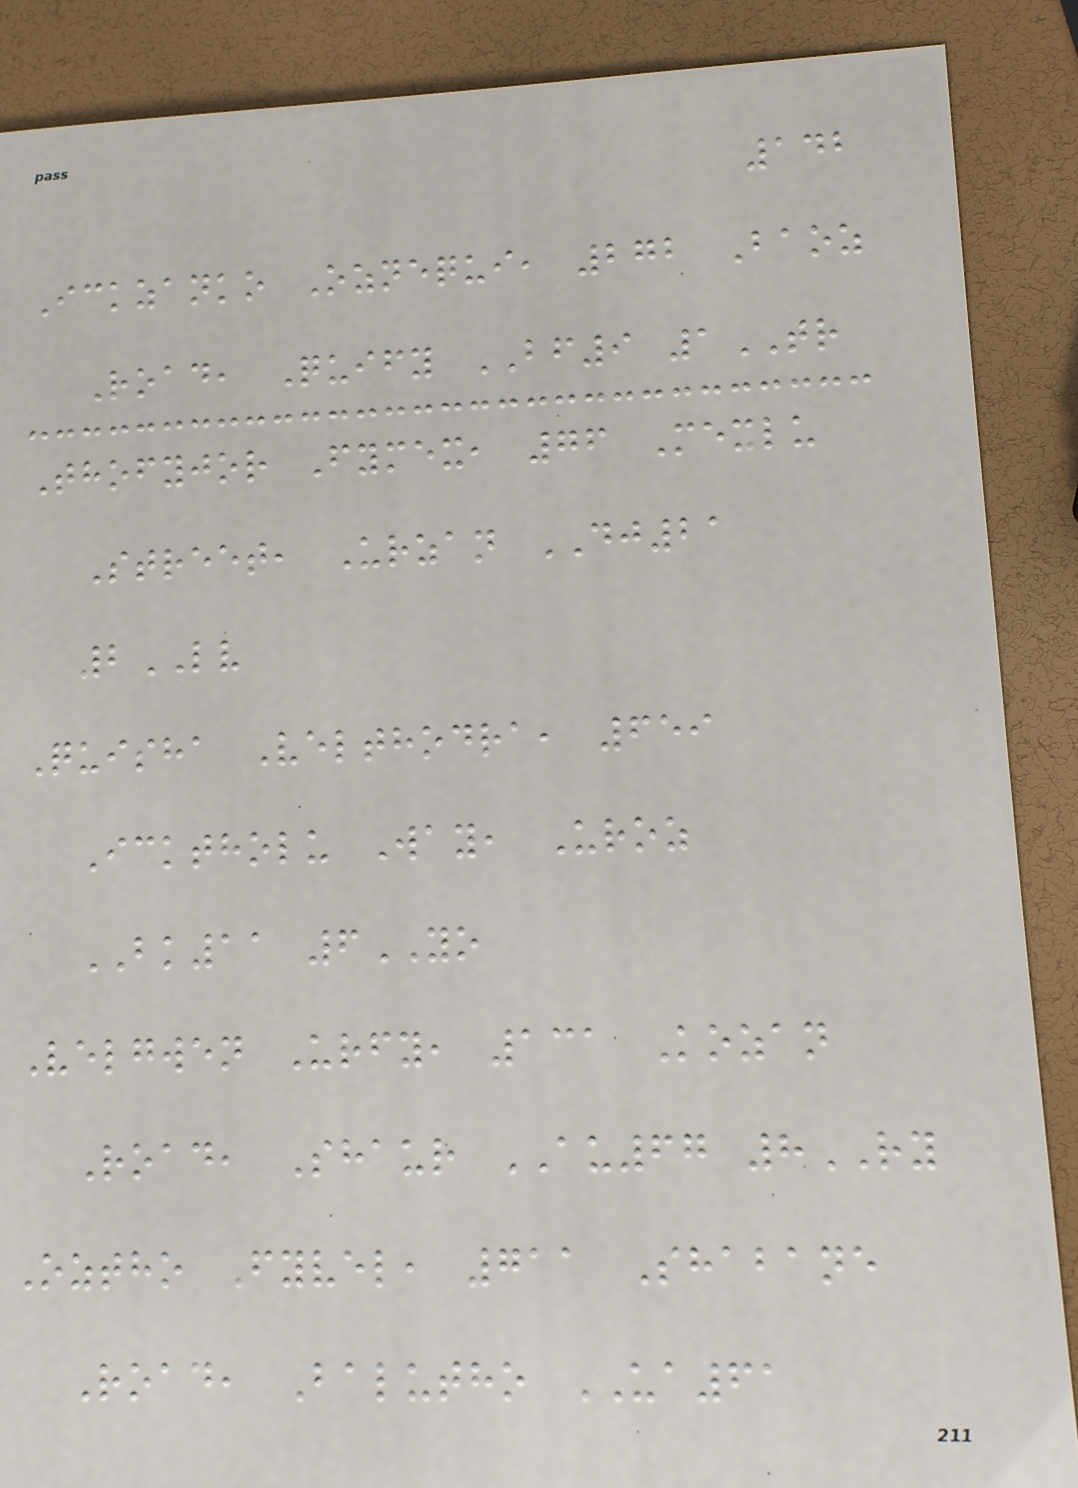142
Ickzanko Oznequi, 272 Baoz
Road, Quify BF9 1TR
Thofyjor Fymex, 76 Mexlu
Street, Urzan DJ21
2LV
Quisha Velthodra, 659
Icktholu Way, Uroz
BK11 6YO
Velgwen Urfy, 131 Kozan
Road, Shaur AU67 8RY
Oztho Fyvel, 711 Shabane
Road, Balutho UA61
